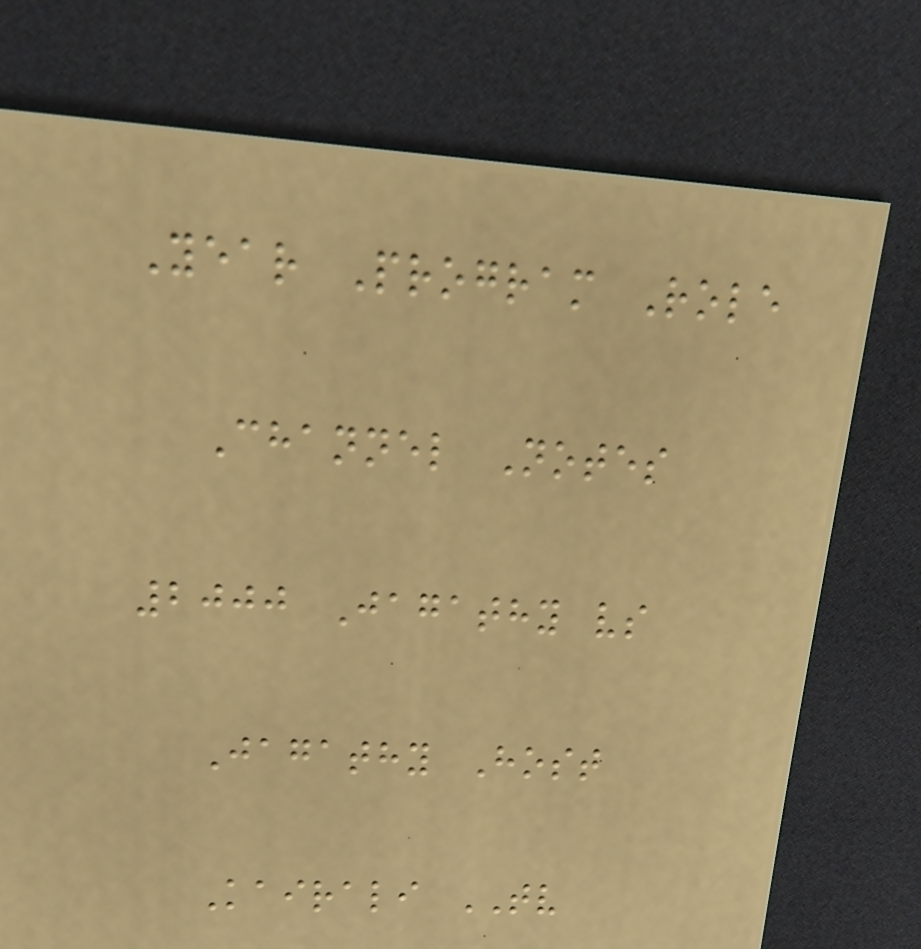Year Program Role
Channel Notes
2000 Jagathy vs
Jagathy Host
Kairali TV
